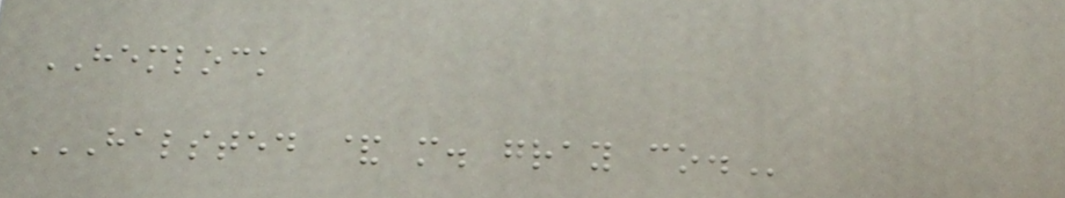HEMLOCK
HALSTED & M. GRAY CO.
